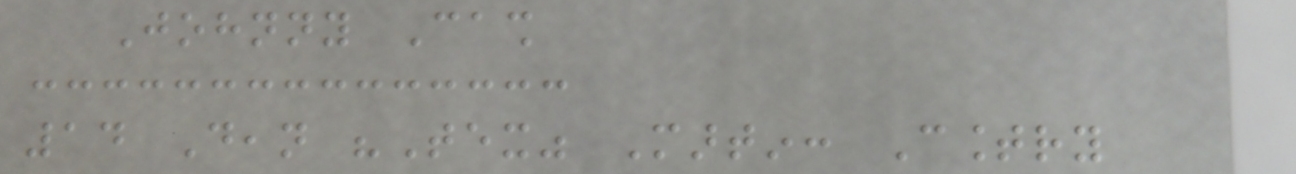Johnny Cash
14 Dean "Tex" Martin: Country
